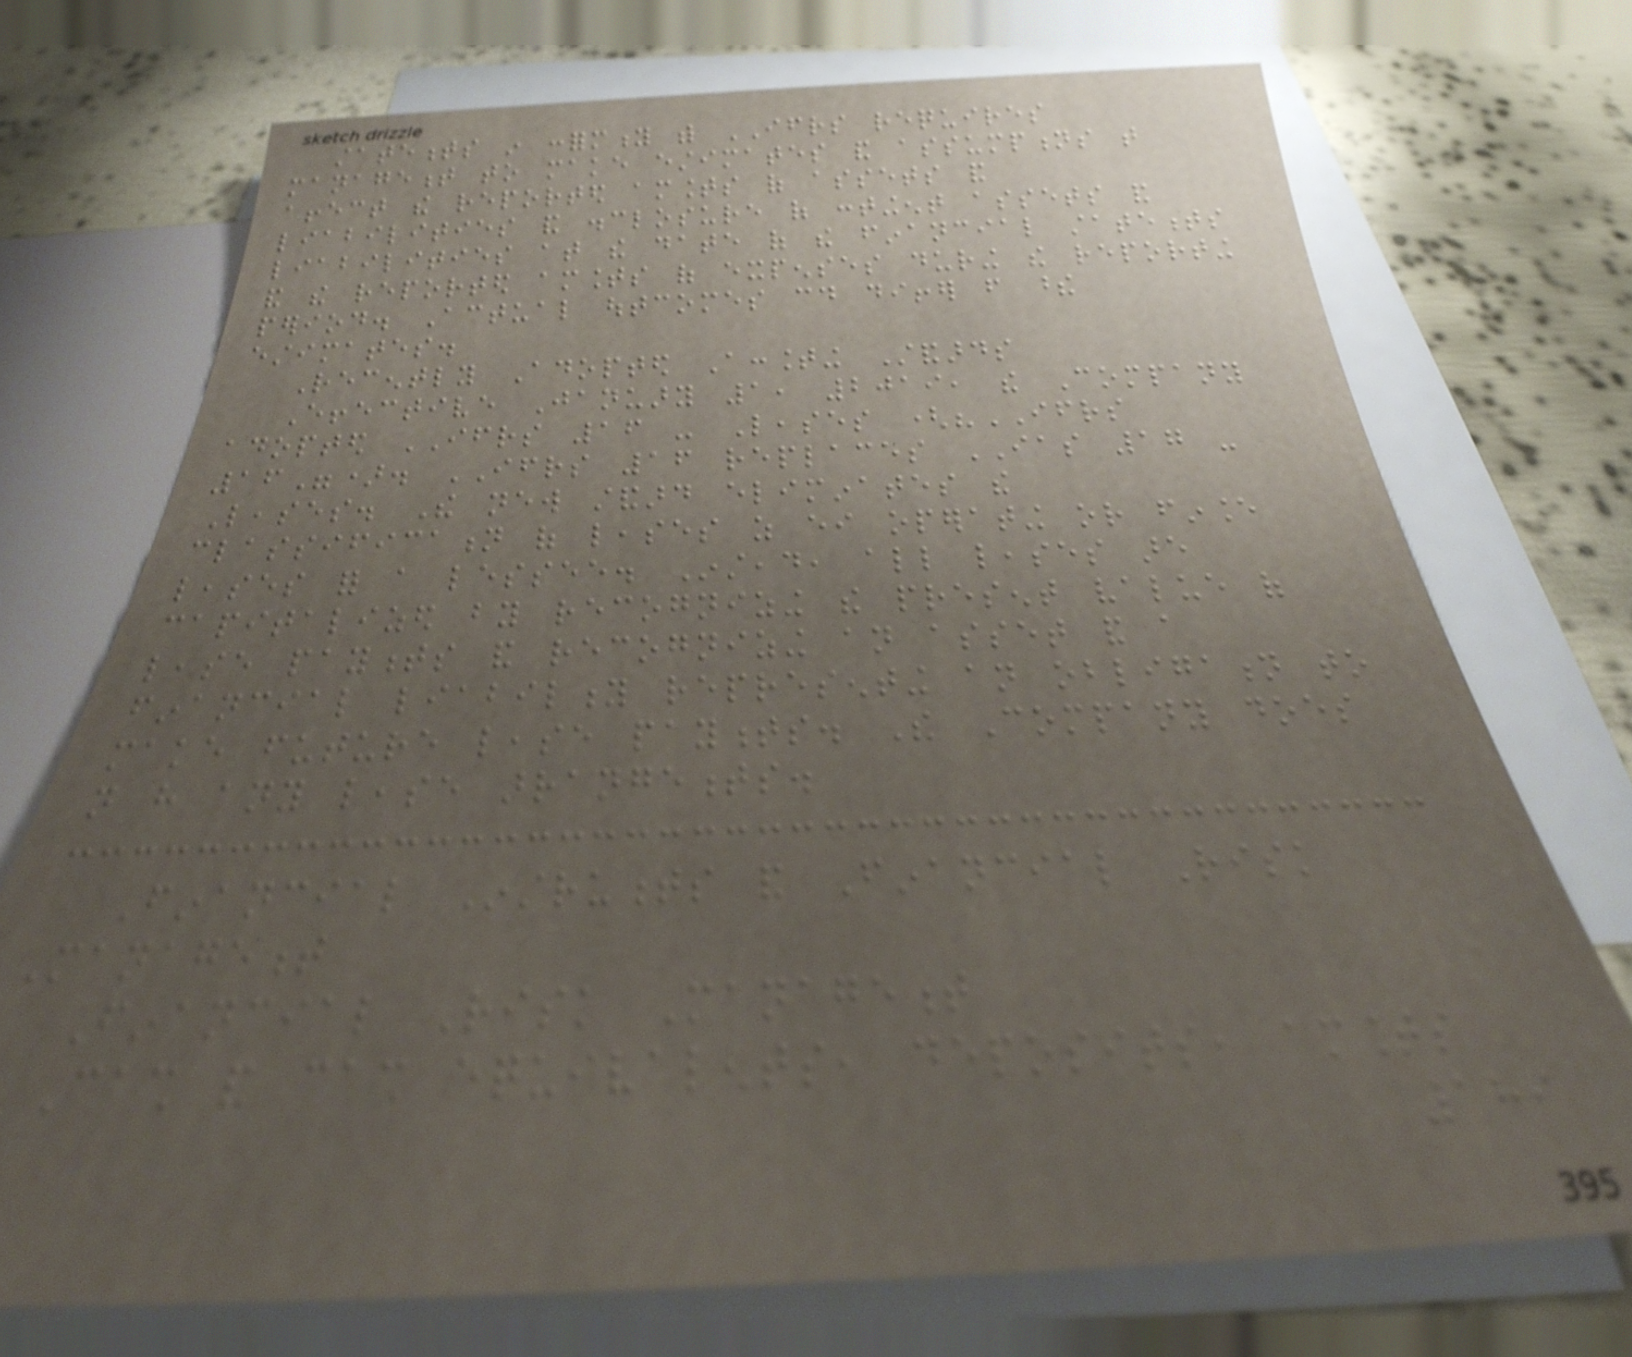statements in conformity with IFRS requires
management to make estimates and assumptions that
affect the reported amounts of assets and
liabilities and disclosure of contingent assets and
liabilities at the date of the financial statements
and the reported amounts of expenses during the reporting
period. Actual outcomes could differ from these
estimates.
Recently Adopted Accounting Standards
Effective January 1, 2019, the Company
adopted IFRS 16 - Leases ("IFRS
16"). IFRS 16 replaces IAS 17 -
Leases. The new standard eliminates the
classification of leases as either operating or finance
leases for a lessee. Instead, all leases are
capitalized by recognizing the present value of
lease payments and recognizing an asset and a
financial liability representing an obligation to
make future lease payments. The Company does
not have any lease arrangements.
Financial Instruments and Financial Risk
Management
Financial Risk Management
Cash and cash equivalents, deposits, amounts
189
